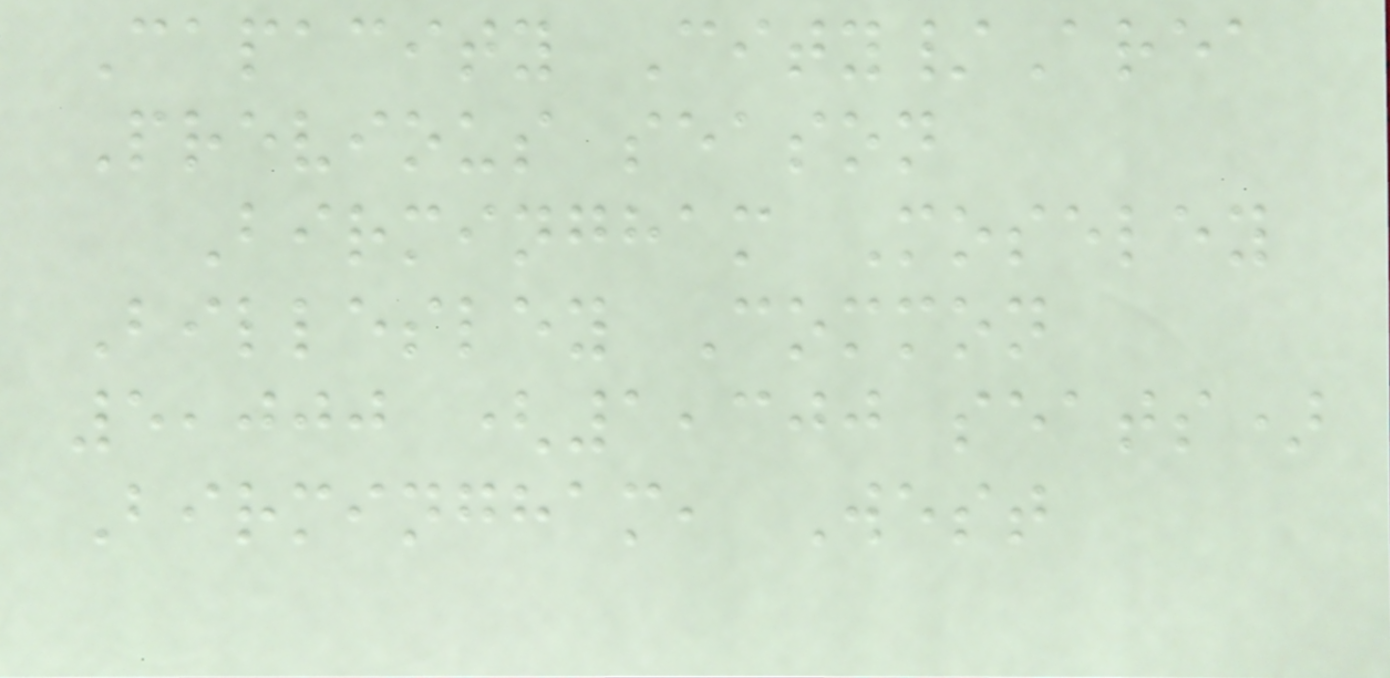Capacity City/Area
Previous season
Birmingham Moseley
Billesley Common
5,000 (1,300 seats)
Birmingham, West
